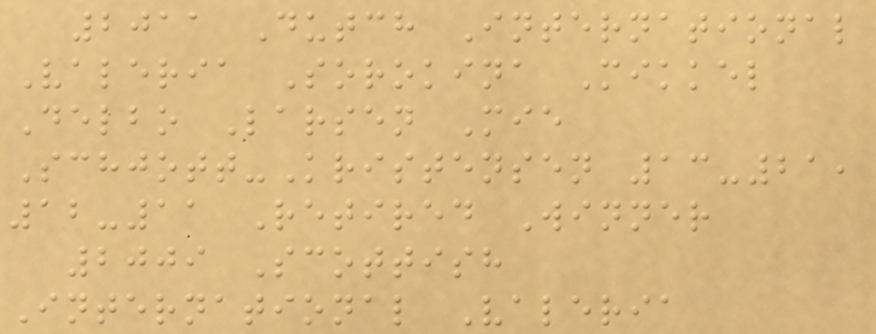2011 Dutch International
Valeria Sorokina Mikkel
Delbo Larsen Mie
Schjott-Kristensen 13-21,
12-11 Retired Winner
2009 Scottish
International Valeria
